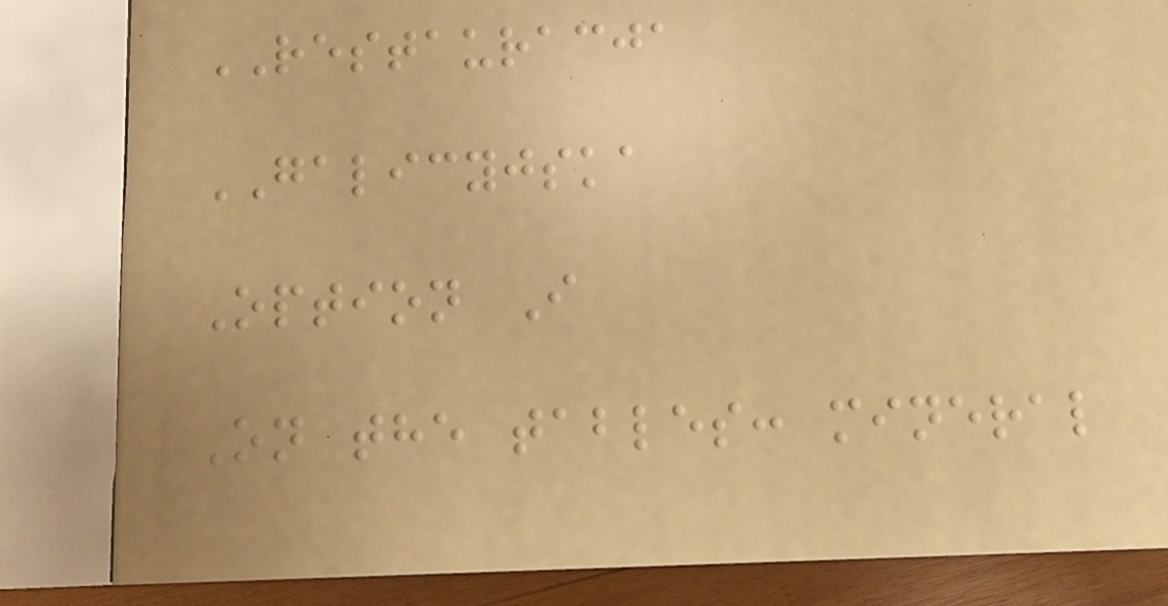RESTAURACJA
GALICYJSKA
Option I
On the tables: mineral
